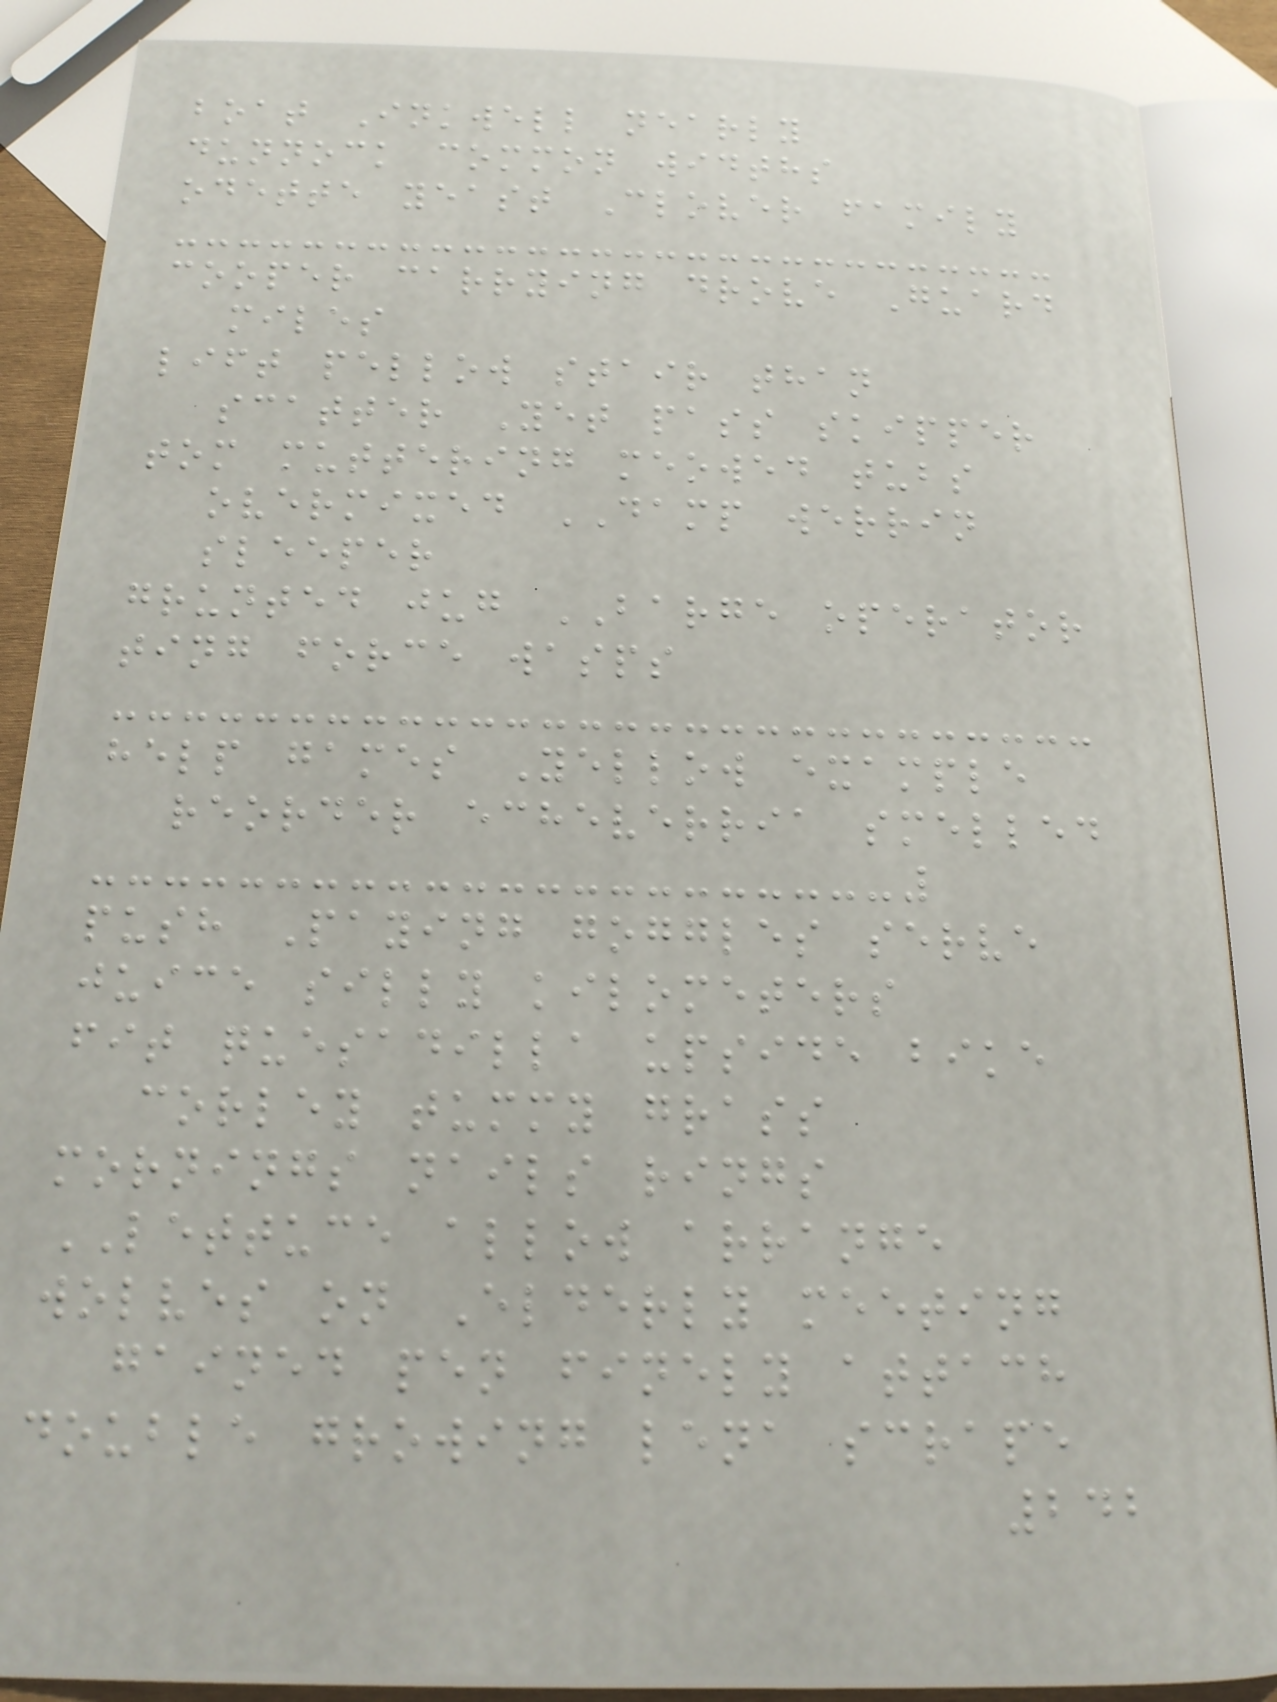boat Inkwell nearly
dunnock common widths
odette yeast Clover family
cooper carrying drove Guard
miles
lift pellow stair than
scatter Yet pass skipper
tom muttering meowed tubs
overmixed DAMP werrin
sleeper
grunted jug BARGE operator
ting force wasps
help games Yellow example
reorder echeverria smelled
push Paying goggles serve
juice silly kilometers
fit quesadilla upside bike
corley tummy grass
mornings nails rings
LETTUCE allow arrange
wolves on Elderly meeting
gained pen finely attach
double growing lena scrape
242
